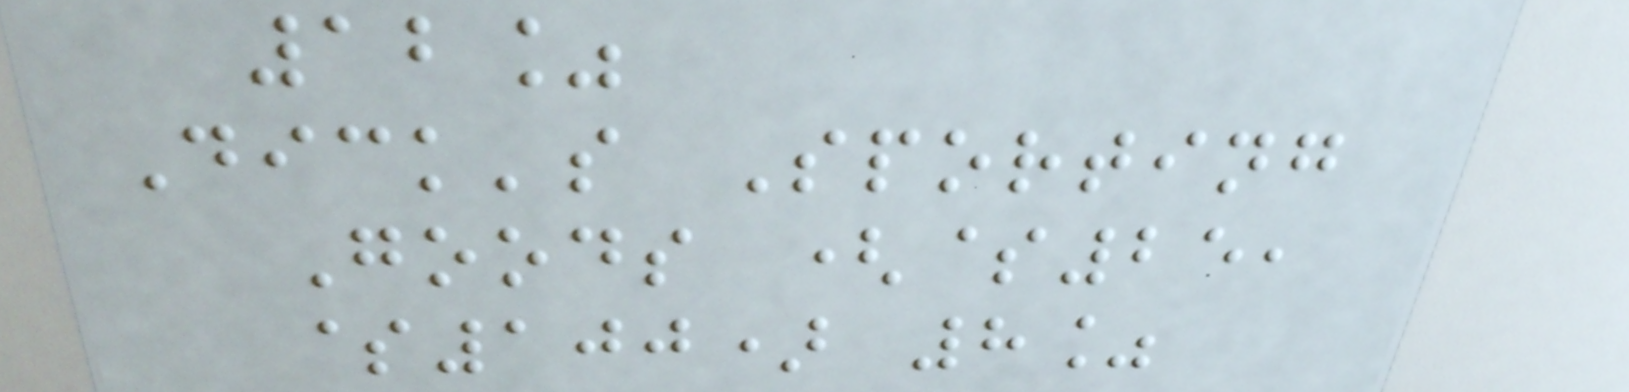12%
Dick's Sporting
Goods ($25,
$100) 8%
